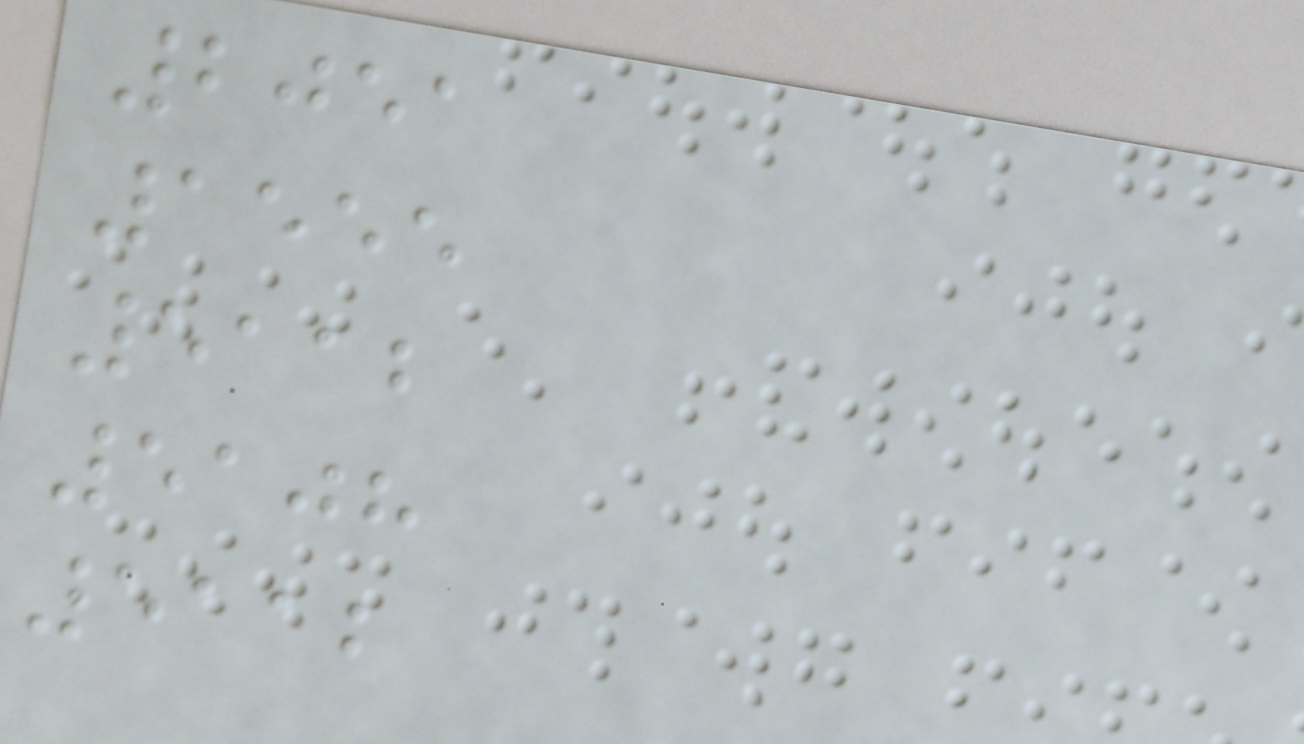2051
1555
5112
5108
5112
